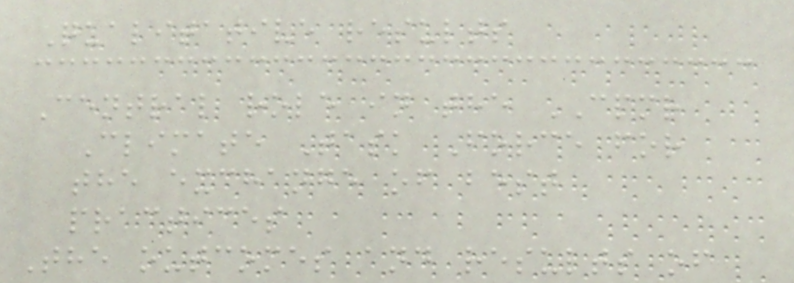Qualitative results
Central role in the CPMR
Climate Task Force for
the exchange of best
practices
The outcomes and results of
